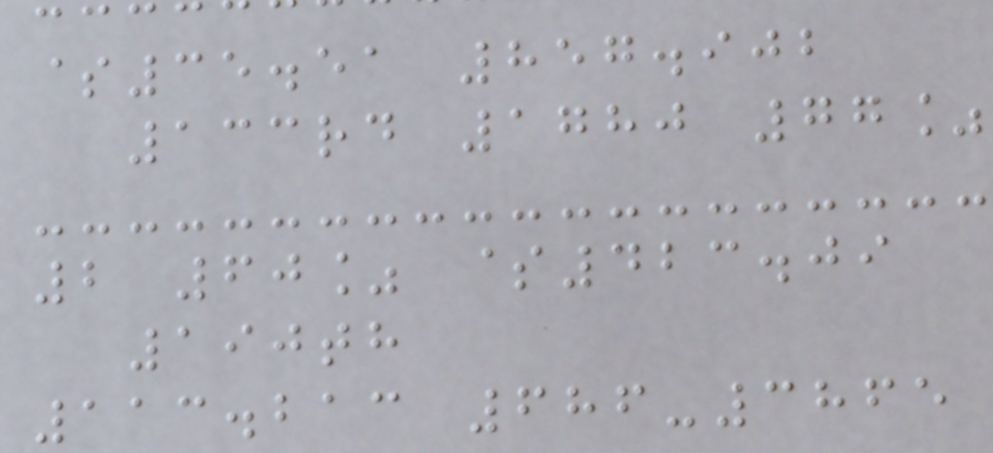$35.51 857.902
133rd 1780 77%
2 60% $423.09
190th
113.213 686-3865
